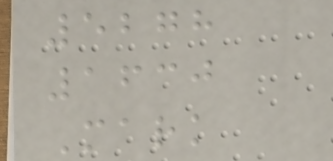5278
1630
Mark
